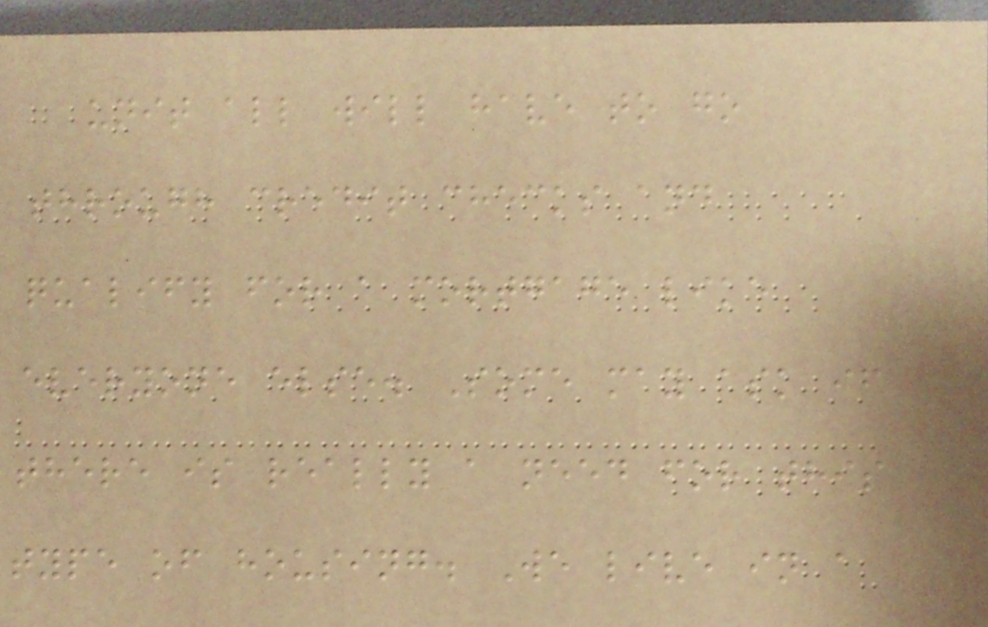unit all will have to go
through credit checks and
qualify for a mortgage like
everyone else. Some may ask if
there is really a need for this
type of housing. We live in a
